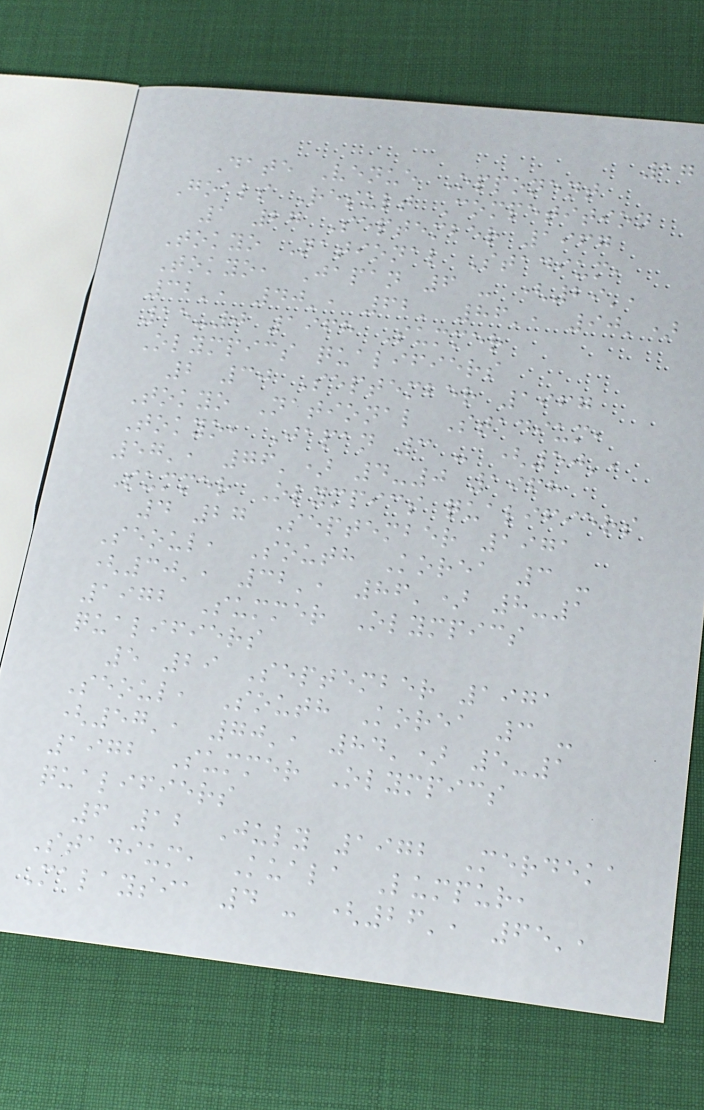17
Date Venue Opponent
Goals Result Competition
1 27 September 1967
Tokyo National Stadium,
Tokyo, Japan 6 - (29',
32', 40', 62' 86', 90')
15-0 1968 Summer
Olympics qualifiers
2 30 September 1967
Tokyo National Stadium,
Tokyo, Japan 3 - (50',
57', 76') 4-0 1968
Summer Olympics qualifiers
4 27 September 1971
Seoul, South Korea 3 -
(30', 32', 86') 8-1
1972 Summer Olympics
qualifiers
5 29 September 1971
Seoul, South Korea 3 -
(57', 70', 84') 5-1
1972 Summer Olympics
qualifiers
6 12 July 1972 Merdeka
Stadium, Kuala Lumpur,
Malaysia 4 - (26', 65',
